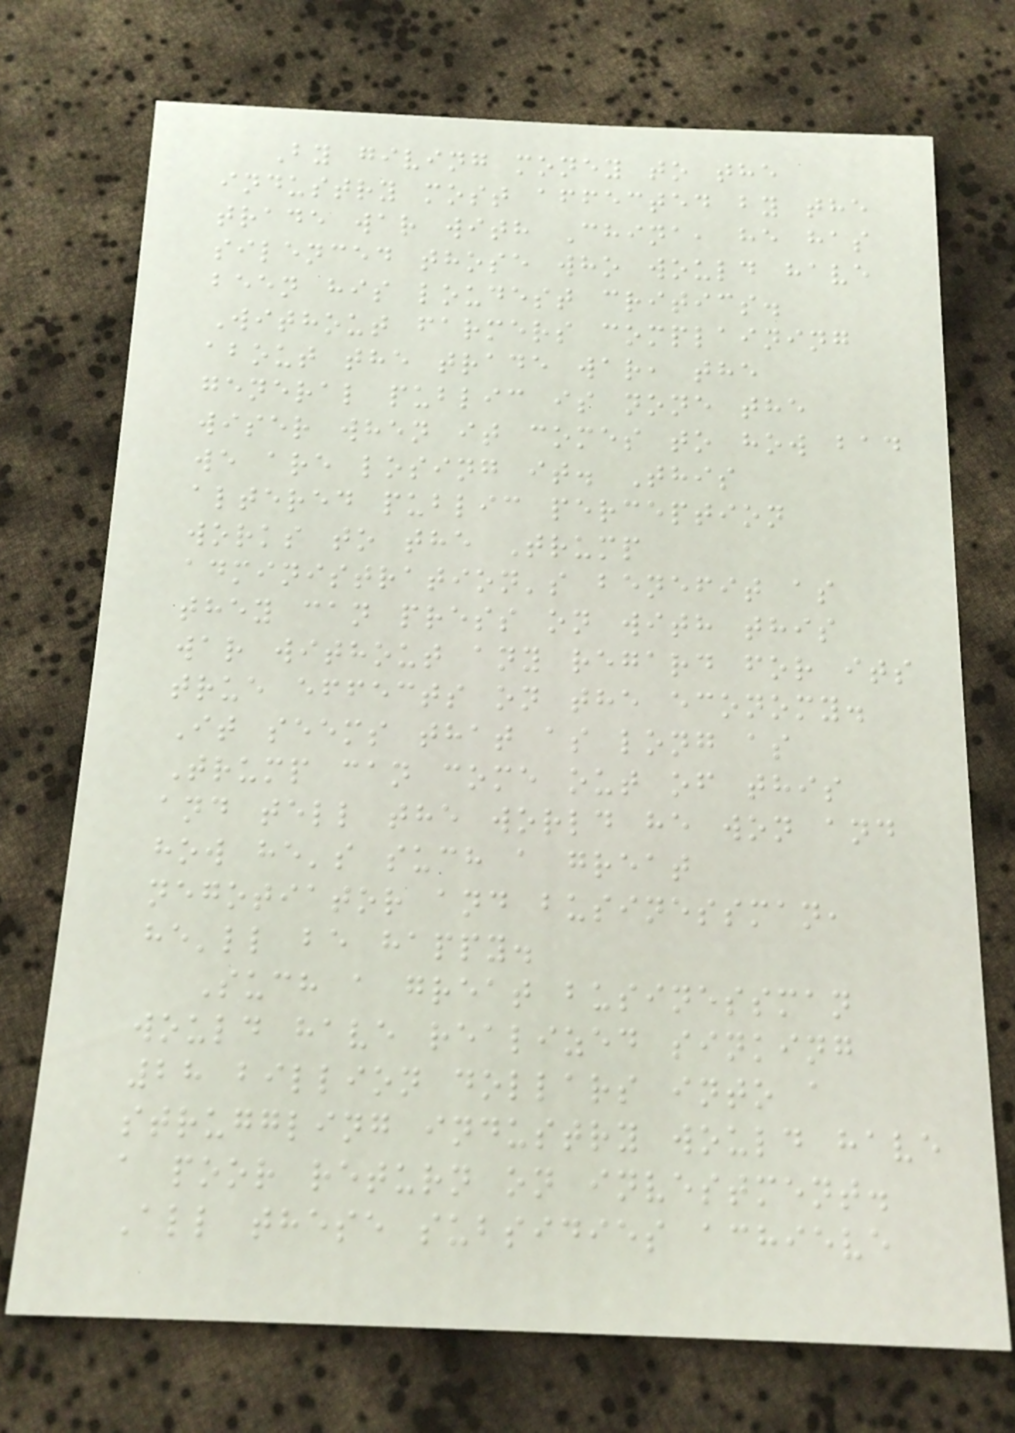By giving money to the
industry most affected by the
trade war with China, he has
silenced those who would have
been his loudest critics.
Without farmers complaining
about the trade war, the
general public is none the
wiser when it comes to how bad
we are losing it. This
altered public perception
works to the Trump
administration's benefit as
they can press on with this
war without any regard for its
true effects on the economy.
It seems that as long as
Trump can come out of this
and tell the world he won and
how he's such a great
negotiator and businessman,
he'll be happy.
Such a great businessman
would have realized sinking
28 billion dollars into a
struggling industry would have
a poor return on investment.
All these subsidies achieve
